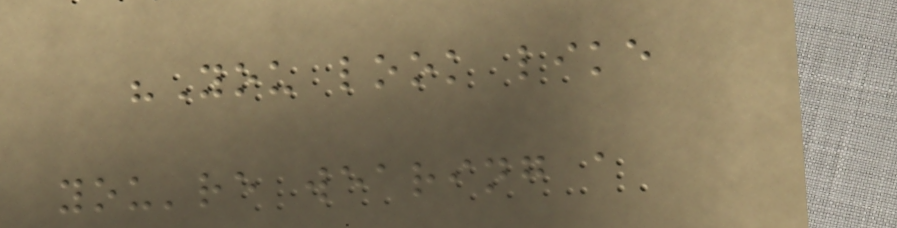"You look like
you're wearing a
